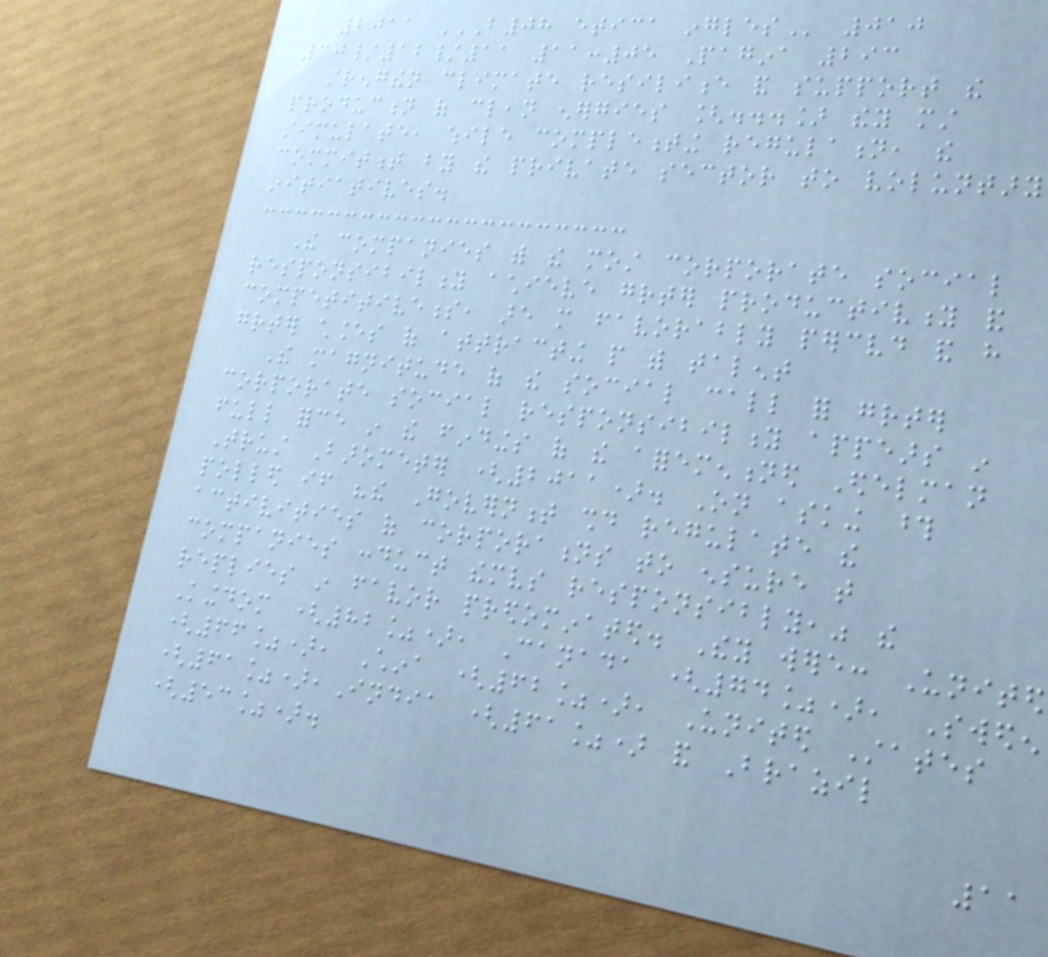2011 B08 ETICA INGLES 010
30/12/11 11:05 Pagina 293
strengthen climate resilience and support the
production of clean energies [...] they must
stimulate, while complementing regulation, the
commitment by the private sector to voluntary
initiatives.
The companies with the most corporate social
responsibility achieve greater productivity and
competitiveness, are more favorably perceived and have
greater chances of attracting people with talent
The magnitude of the social call for greater
corporate social responsibility appears in
full force in the findings of the aforementioned Edelman
Trust Barometer (2011). On asking those
polled if "the Government should regulate the
activities of corporations to ensure that
companies conduct themselves responsibly," the
replies in favor predominated. They were: United
Kingdom (82%), Canada (74%), Sweden
(66%), China (62%), United States
(61%),India (61%) and Brazil
(53%).
11
